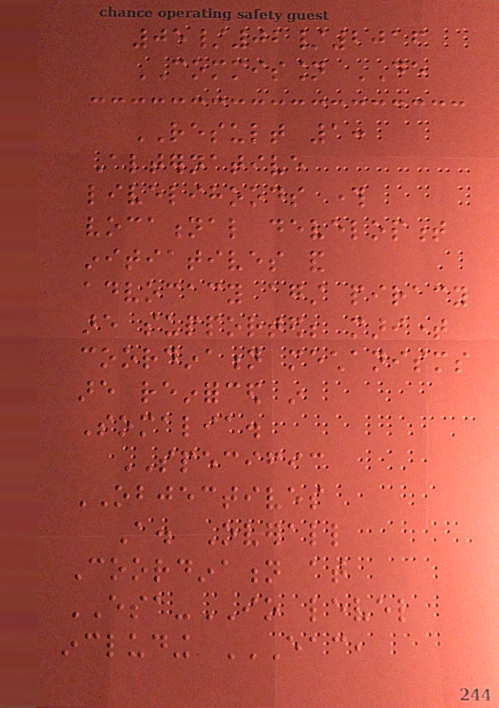05/02/2016
COMMISSION DE
RESULT 1:
Alternative
livelihoods through
vocational development
initiatives and
advocacy against piracy
are supported; maritime
coordination mechanisms
are reinforced in
Somalia.
SPECIFIC
OBJECTIVES
A. Overall
Coordination at
ESA-IO level
including EAC,
